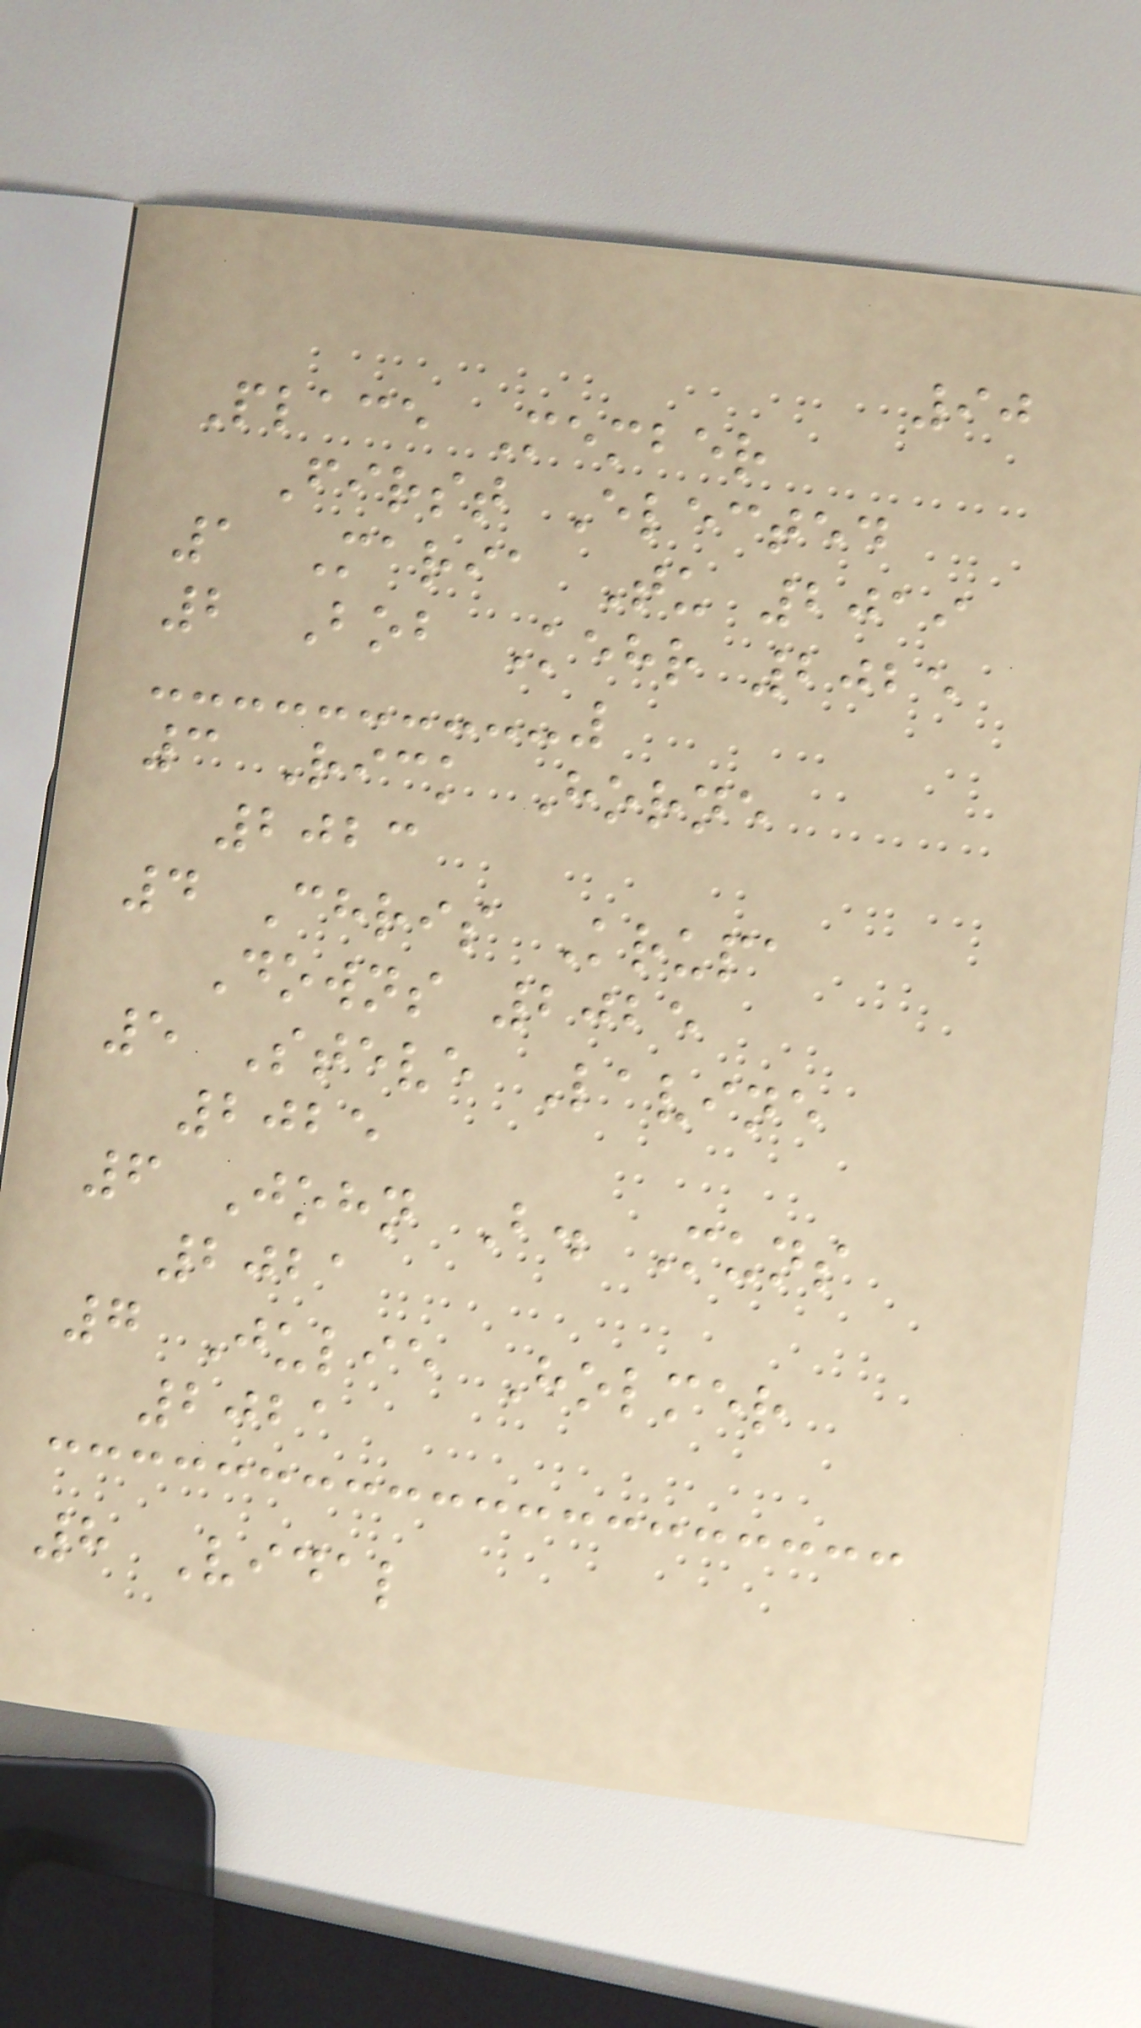90
Place Member
First Elected
1 Maria Tu 2019
2 Bob Kehr 2025
3 Rick Horne
2023
4 Chris Krupa
Downs 2025
5 Steve Lavine
2025
6 John B. Muns
2021
7 Julie Holmer
2021
8 Vidal
